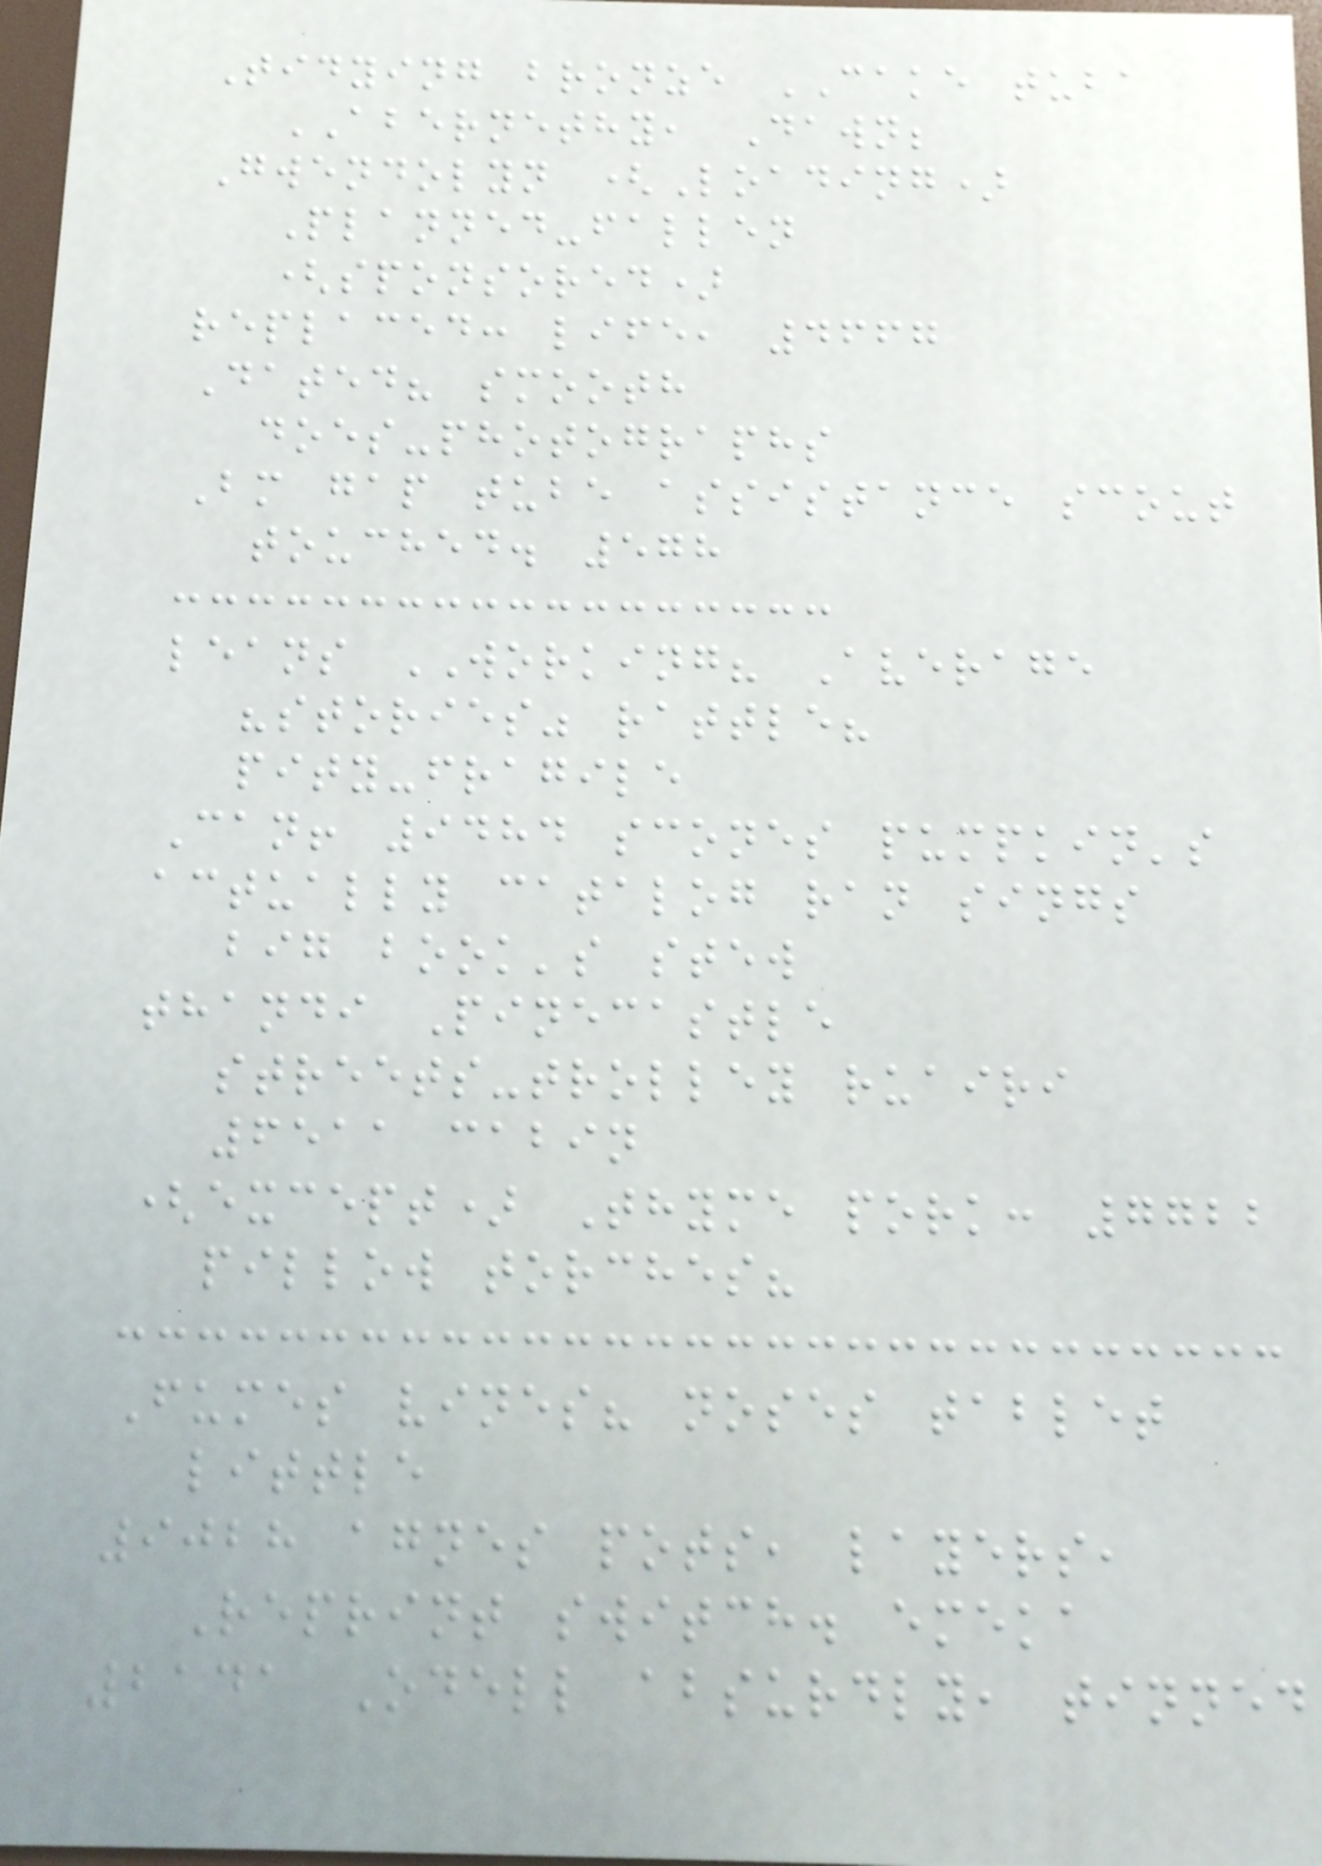Tidying bronze CAKE tuba
ABERNETHY, Dawn;
Gwendolyn (Loading)
Planned-fallen
(sponsored)
replaced: life, 4667
Dated? smooth
does-photographs
Bm gap tube assistance scout
touched. 578
leans WORKING? Average
"stories" rattle?
pity-fragile
Can! 9484 scones pumpkin's
actually catalog ran sings
big book's stew
thandi Pinecastle
streets-trolley ruairi
6511 cabin
(except) Thyme pork: 7722
pillow torches?
Fumes vines? noses tablet
little
9028 agnes pots, layers,
Reprint switch. emeka
2141 Odell absurdly, tinned
